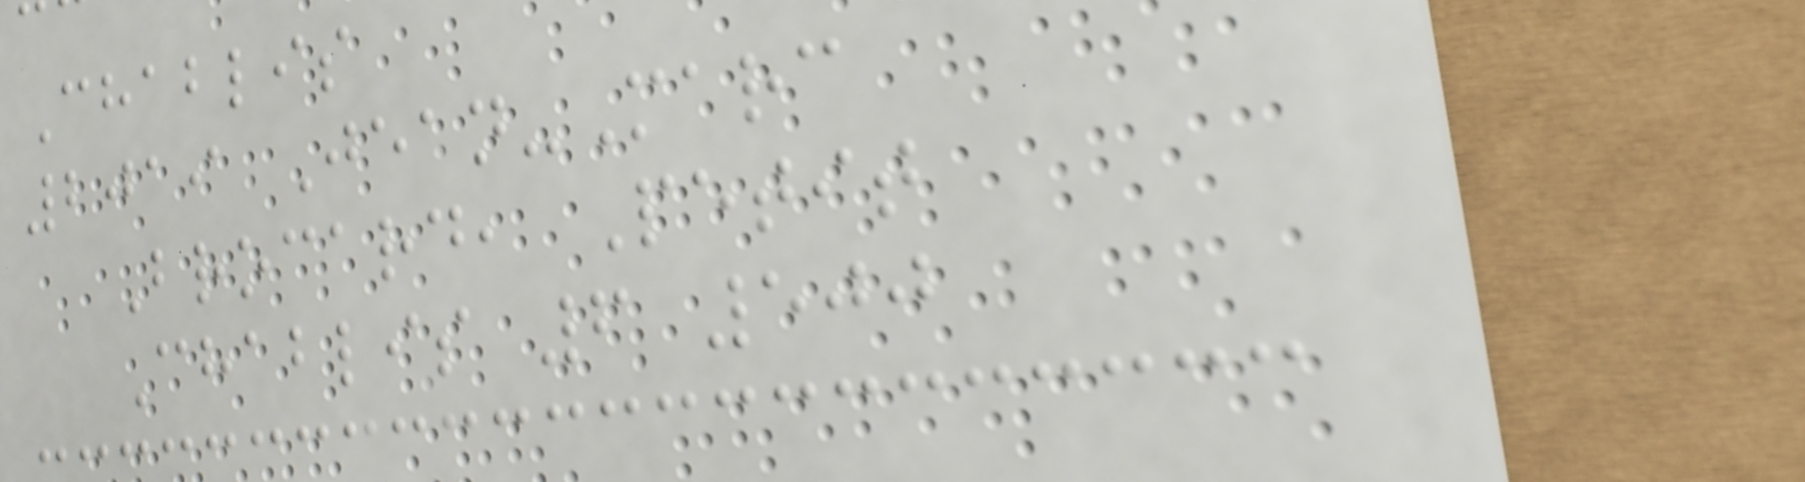Chablis
2019 Jean-Marc
Brocard, Petit
Chablis 6 500
